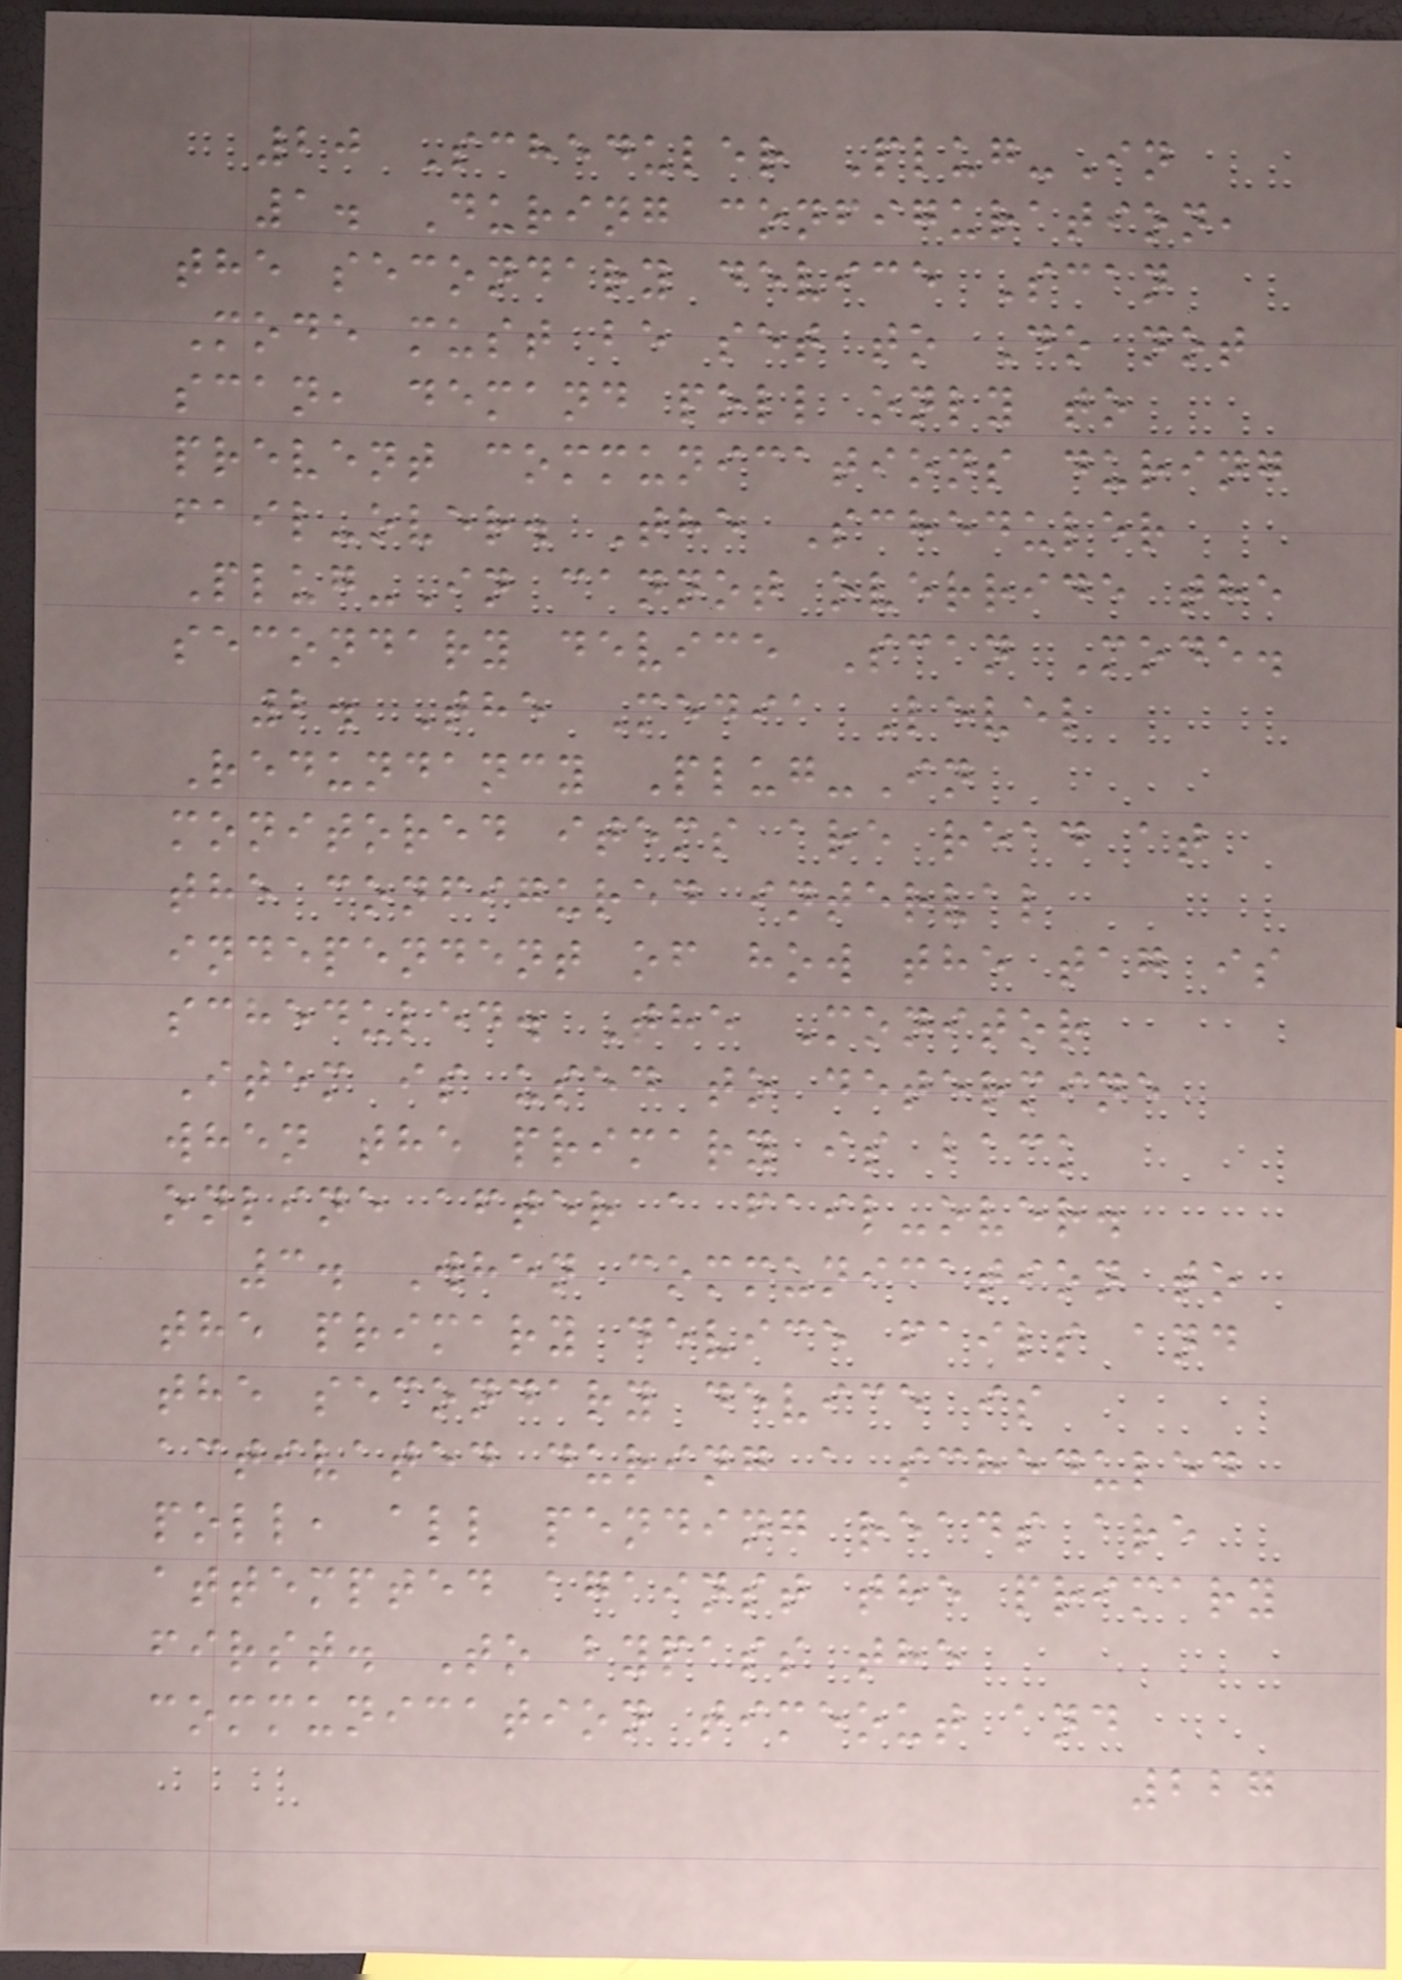20 Scheduler Plug-In
1. During configuration,
the secondary device Scan
Mode must be set to Do not
scan, demand poll only to
prevent communications during
fail-over. The Scheduler
Plug-In cannot override the
secondary device Scan Mode.
2. The Media Level
Redundancy Plug-In
monitored items are read at
the configured interval
independent of how the tag is
scheduled. The Monitor
Item is used to determine
when the primary is back
online after a fail-over.
3. When communication to
the primary device fails and
the secondary device is
activated during a scheduled
poll, all pending reads are
attempted against the primary
first. To bypass the
communication timeout and
227
